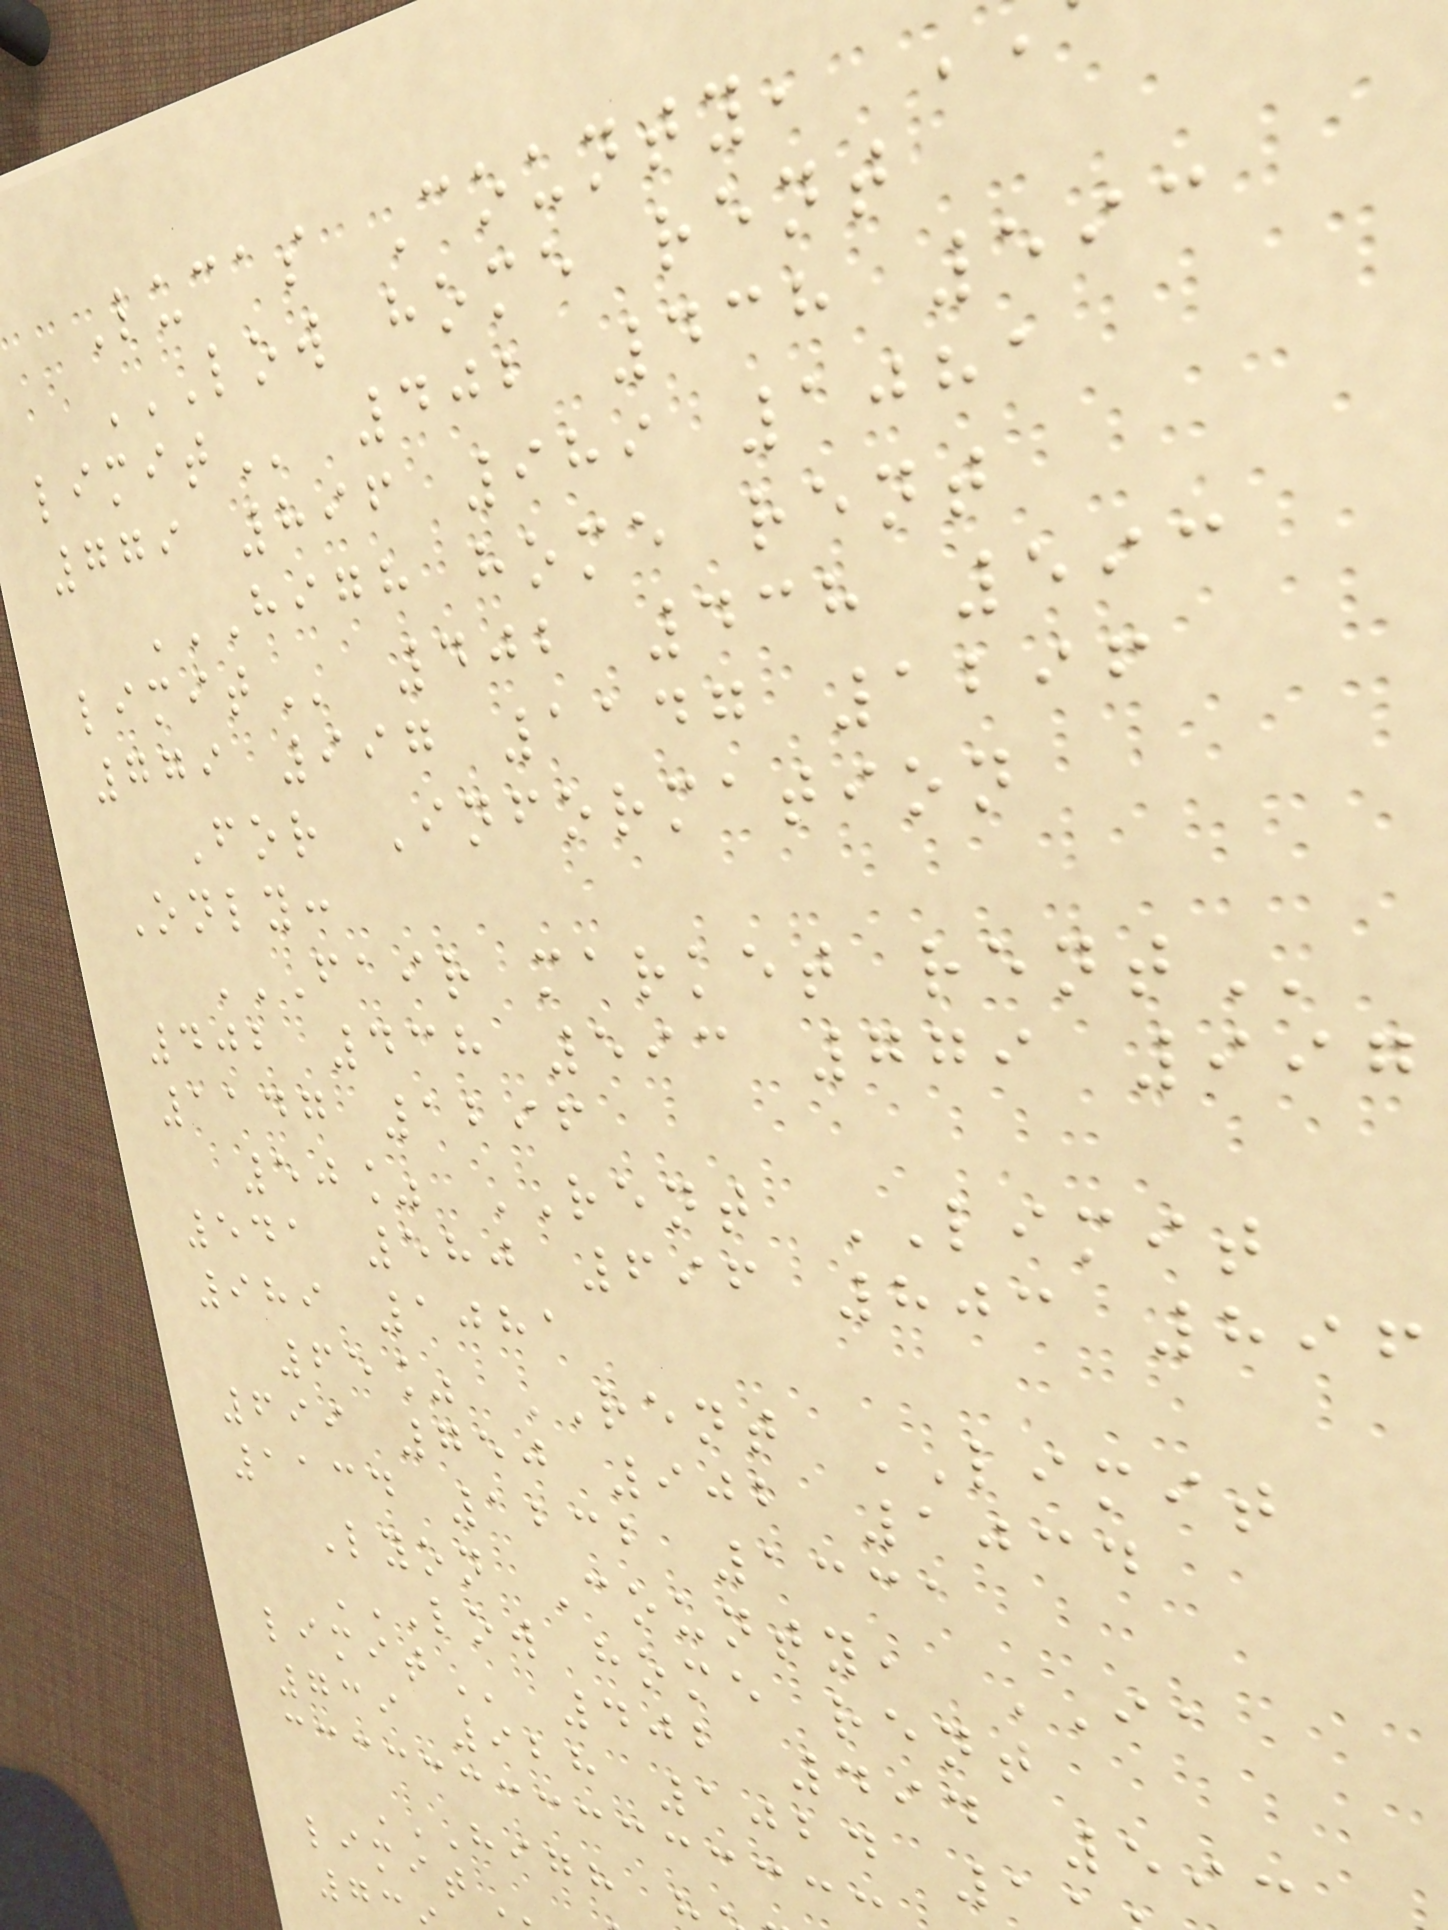Lucas County,
LOW HOME RENT
402 438 593
779 896 989 1081
HIGH HOME RENT
402 438 593
779 997 1147 1296
For Information
Only:
FAIR MARKET RENT
402 438 593 779 997
1147 1296
50% RENT LIMIT
541 580 696 803 896
989 1081
65% RENT LIMIT
699 750 902 1034
1134 1232 1331
Lyon County, IA
LOW HOME RENT
402 494 59
739 928 1024 1
